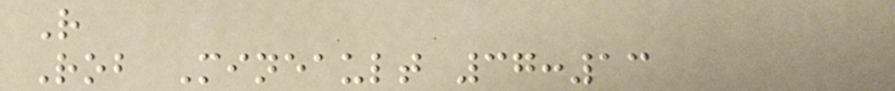R
Rob Mineault 37:13
